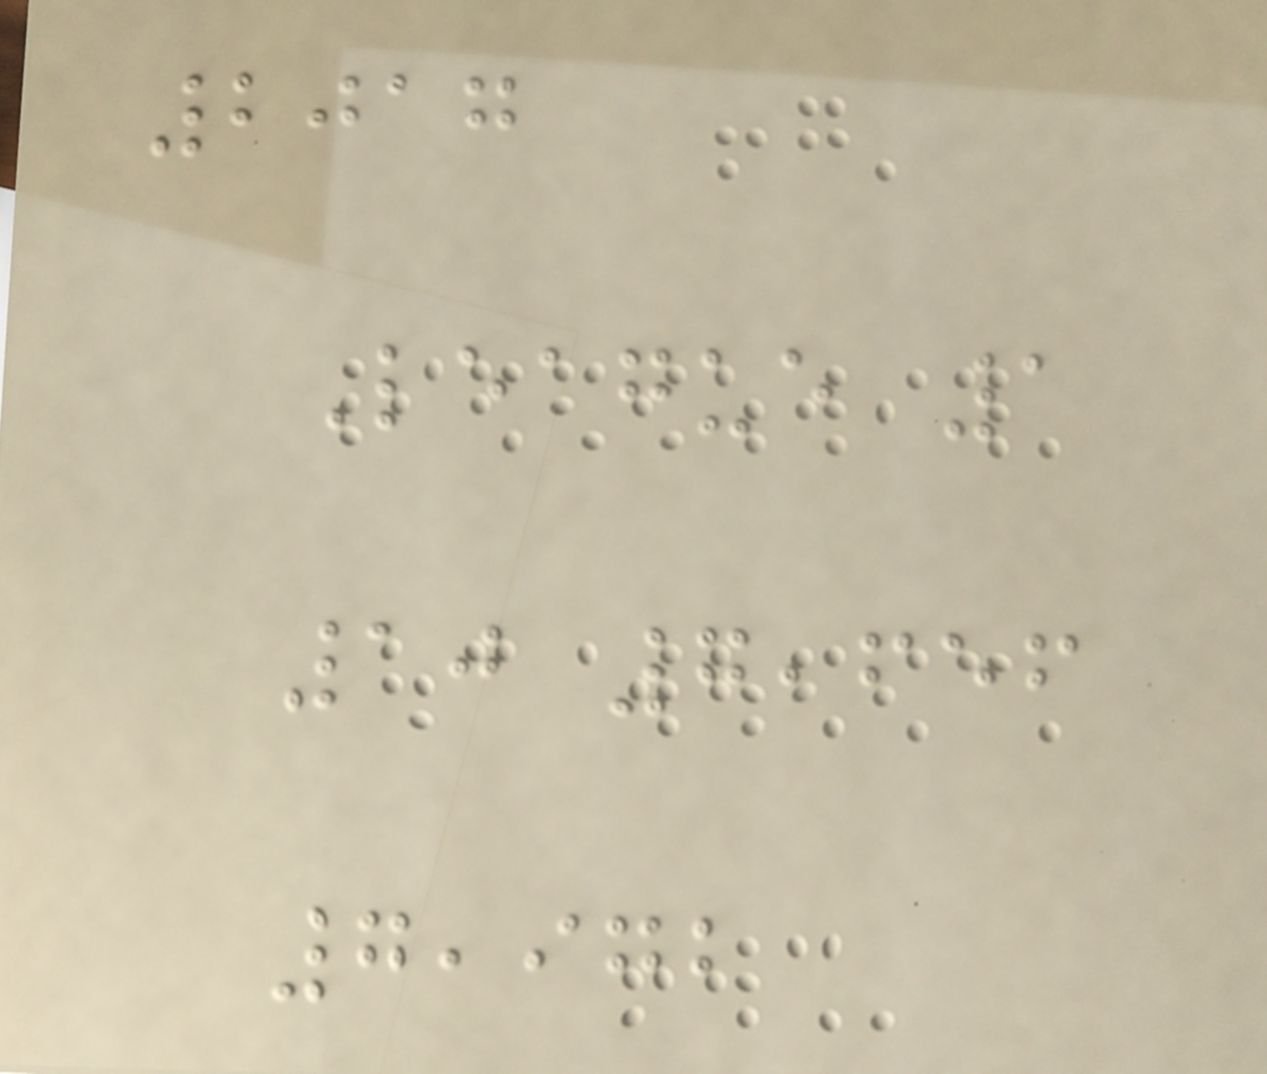2017
League 1
10 7,656
7,972
